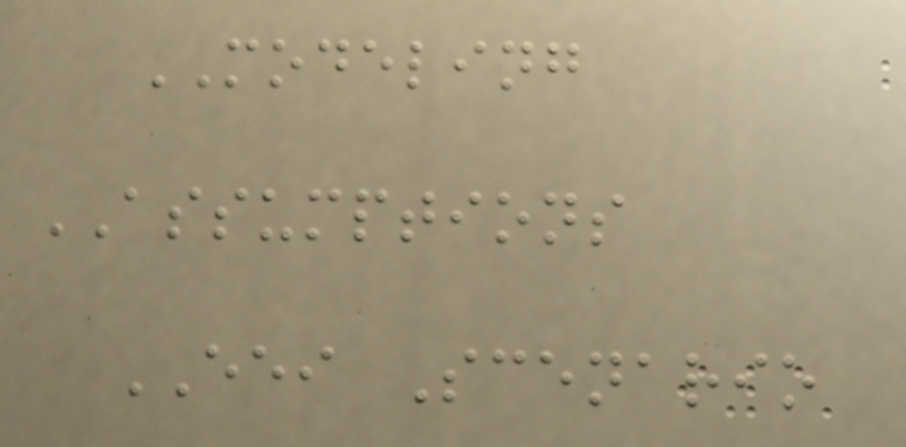MODELING
ASSUMPTIONS
EEI Scenario
